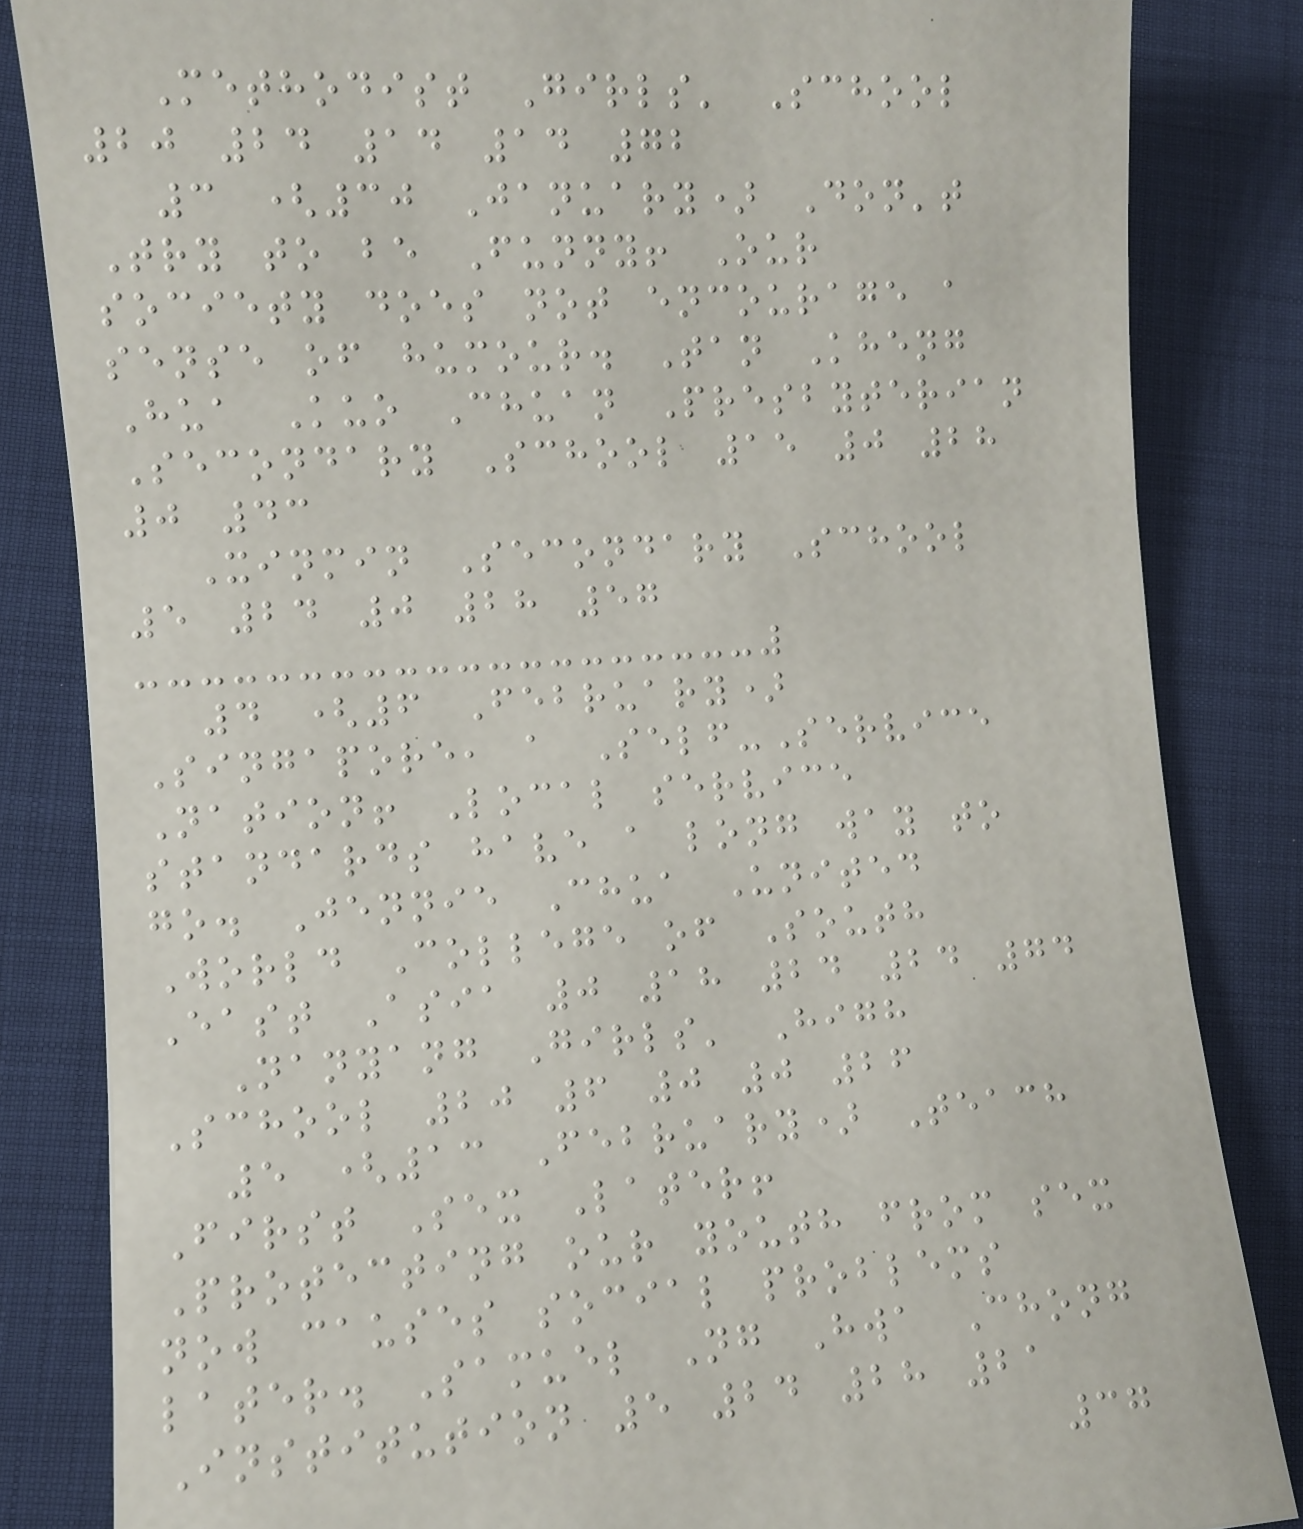Methodist Girls' School
20 24 14 14 72
3 (30 January) Don't
Try to be Funny! Our
society does not encourage a
sense of humour. Tan Kheng
Hua Kuo Chuan Presbyterian
Secondary School 15 0 28
0 43
Xinmin Secondary School
5 24 0 28 57
4 (6 February)
Singapore, a Self-Service
Nation! Local service
standards have a long way to
go. Jennie Chua United
World College of South
East Asia 0 18 24 24 74
Nanyang Girls' High
School 20 6 0 0 26
5 (13 February) Teach
First Sex Later!
Protecting our youth from sex
now causes social problems
later. Samuel Ng Hwa Chong
Institution 5 24 28 21
37
